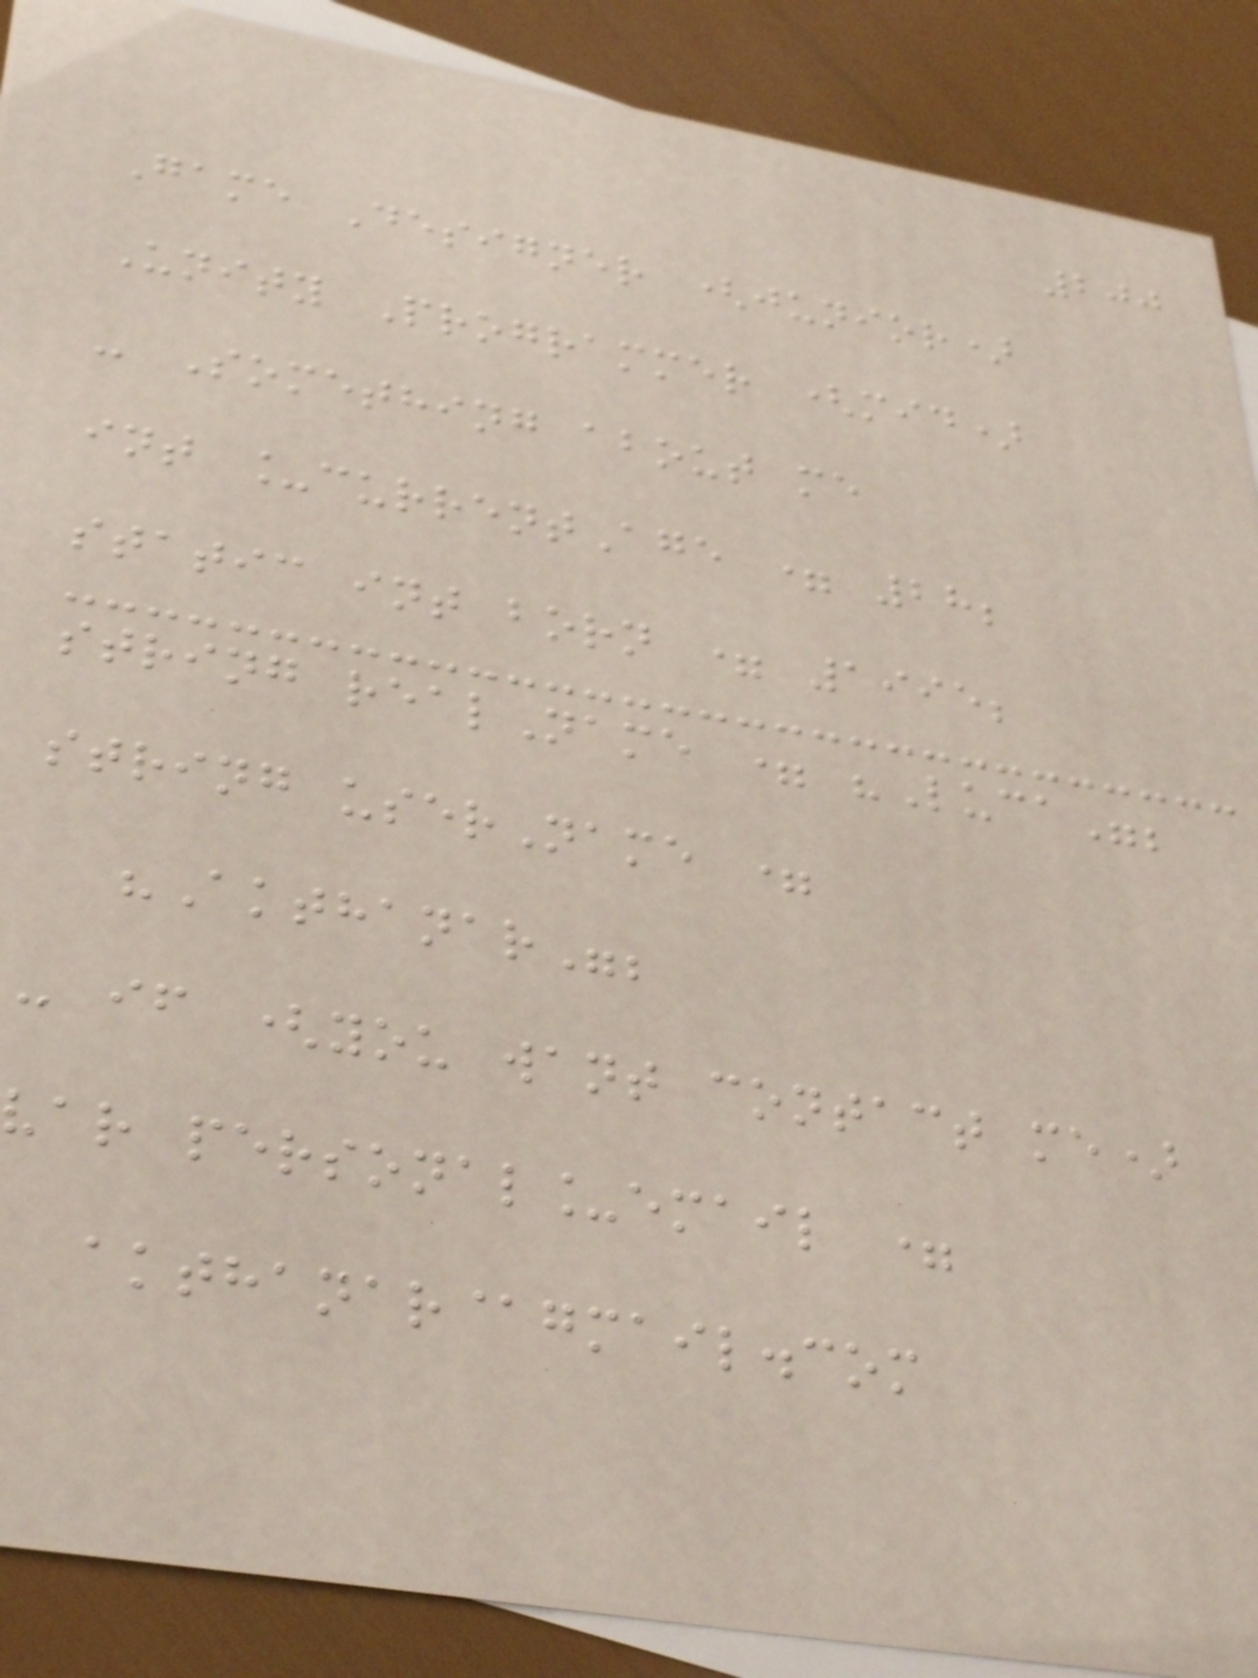200
Game Designer (junior)
Unity Programmer (mid)
- Something about me
int _currentAge = 28;
static int born = 1995;
string realName = "Luca";
string userName =
"Akthanar";
- if (you want contact me)
var personal_email =
akthanar@gmail.com
